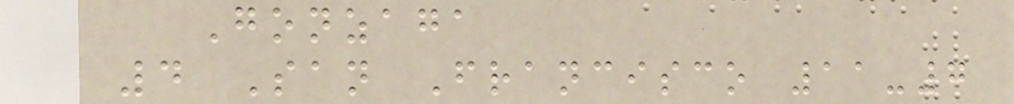Gonzaga
4 San Francisco 11-7
